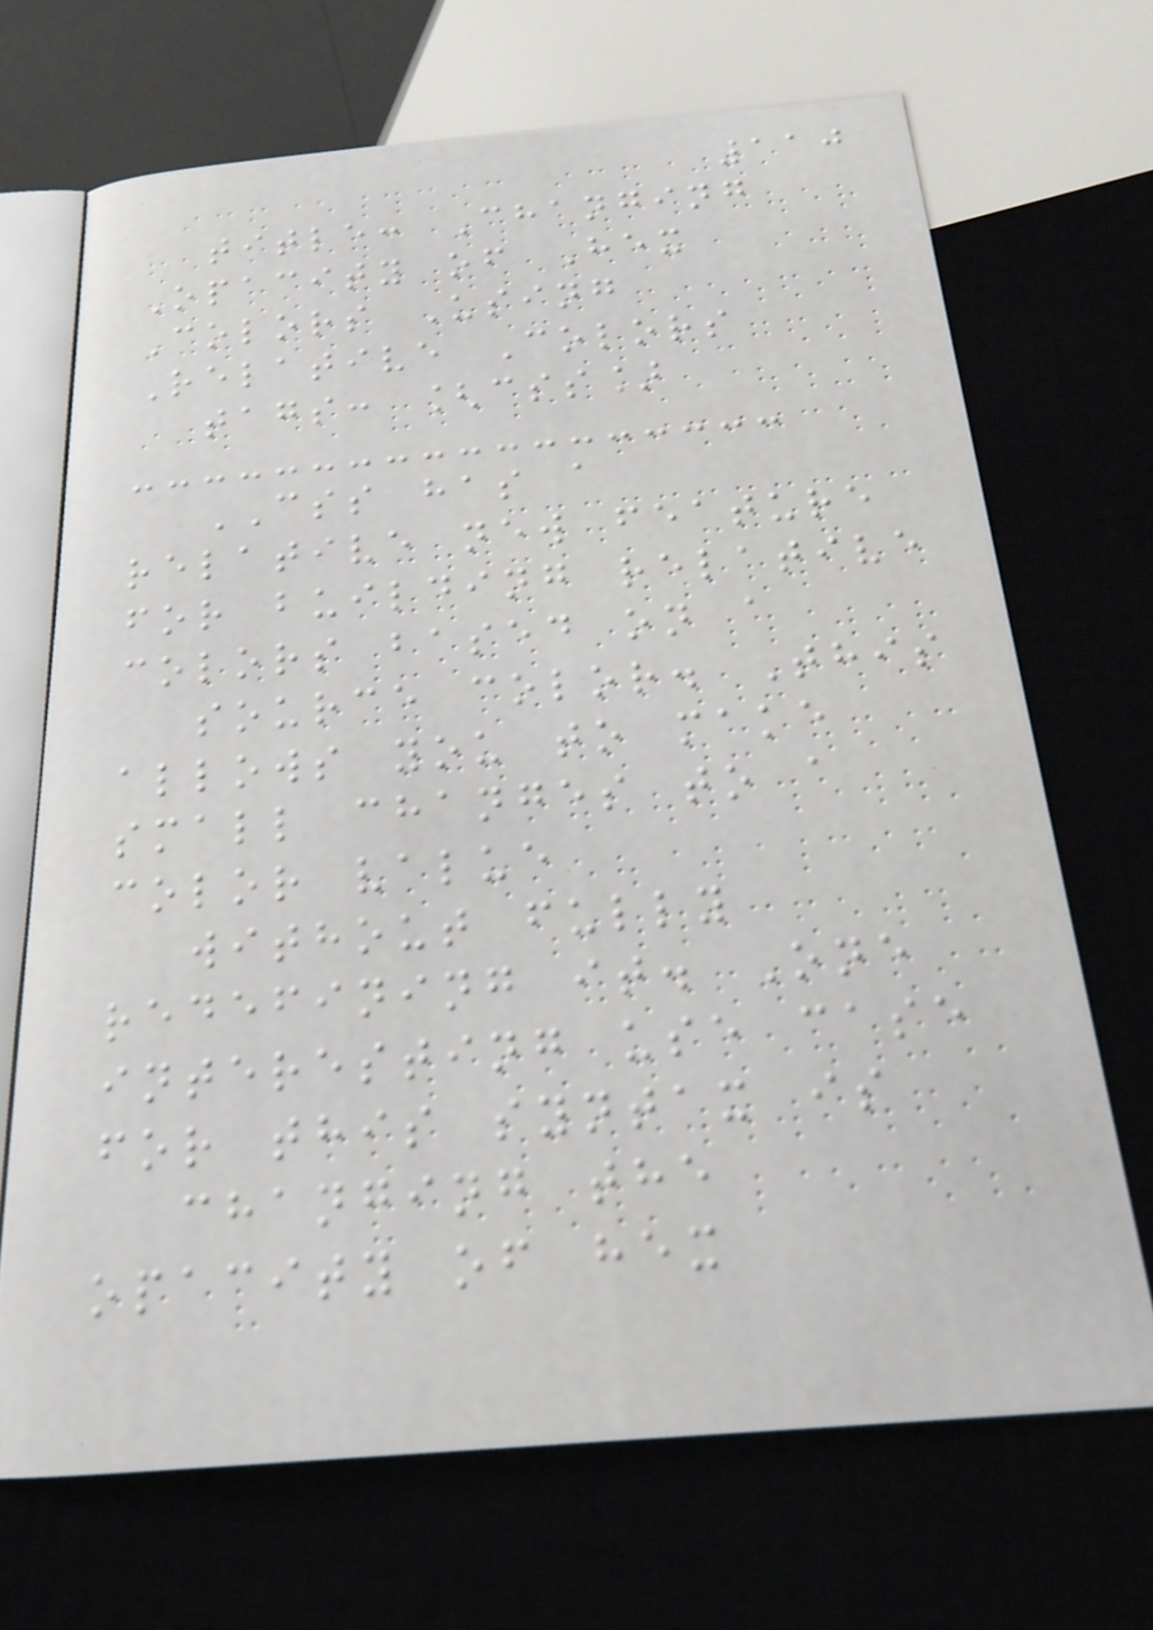110
title: Changing
Opacity of Hex
Colors Using
Relative Colors
tags: [css]
CSS has a
relative new feature
for building relative
colors based on a
source color. This
allows you to make
small changes to a
color value
without fully
redefining it. One
interesting use case
for this syntax is
changing the
opacity of hex
